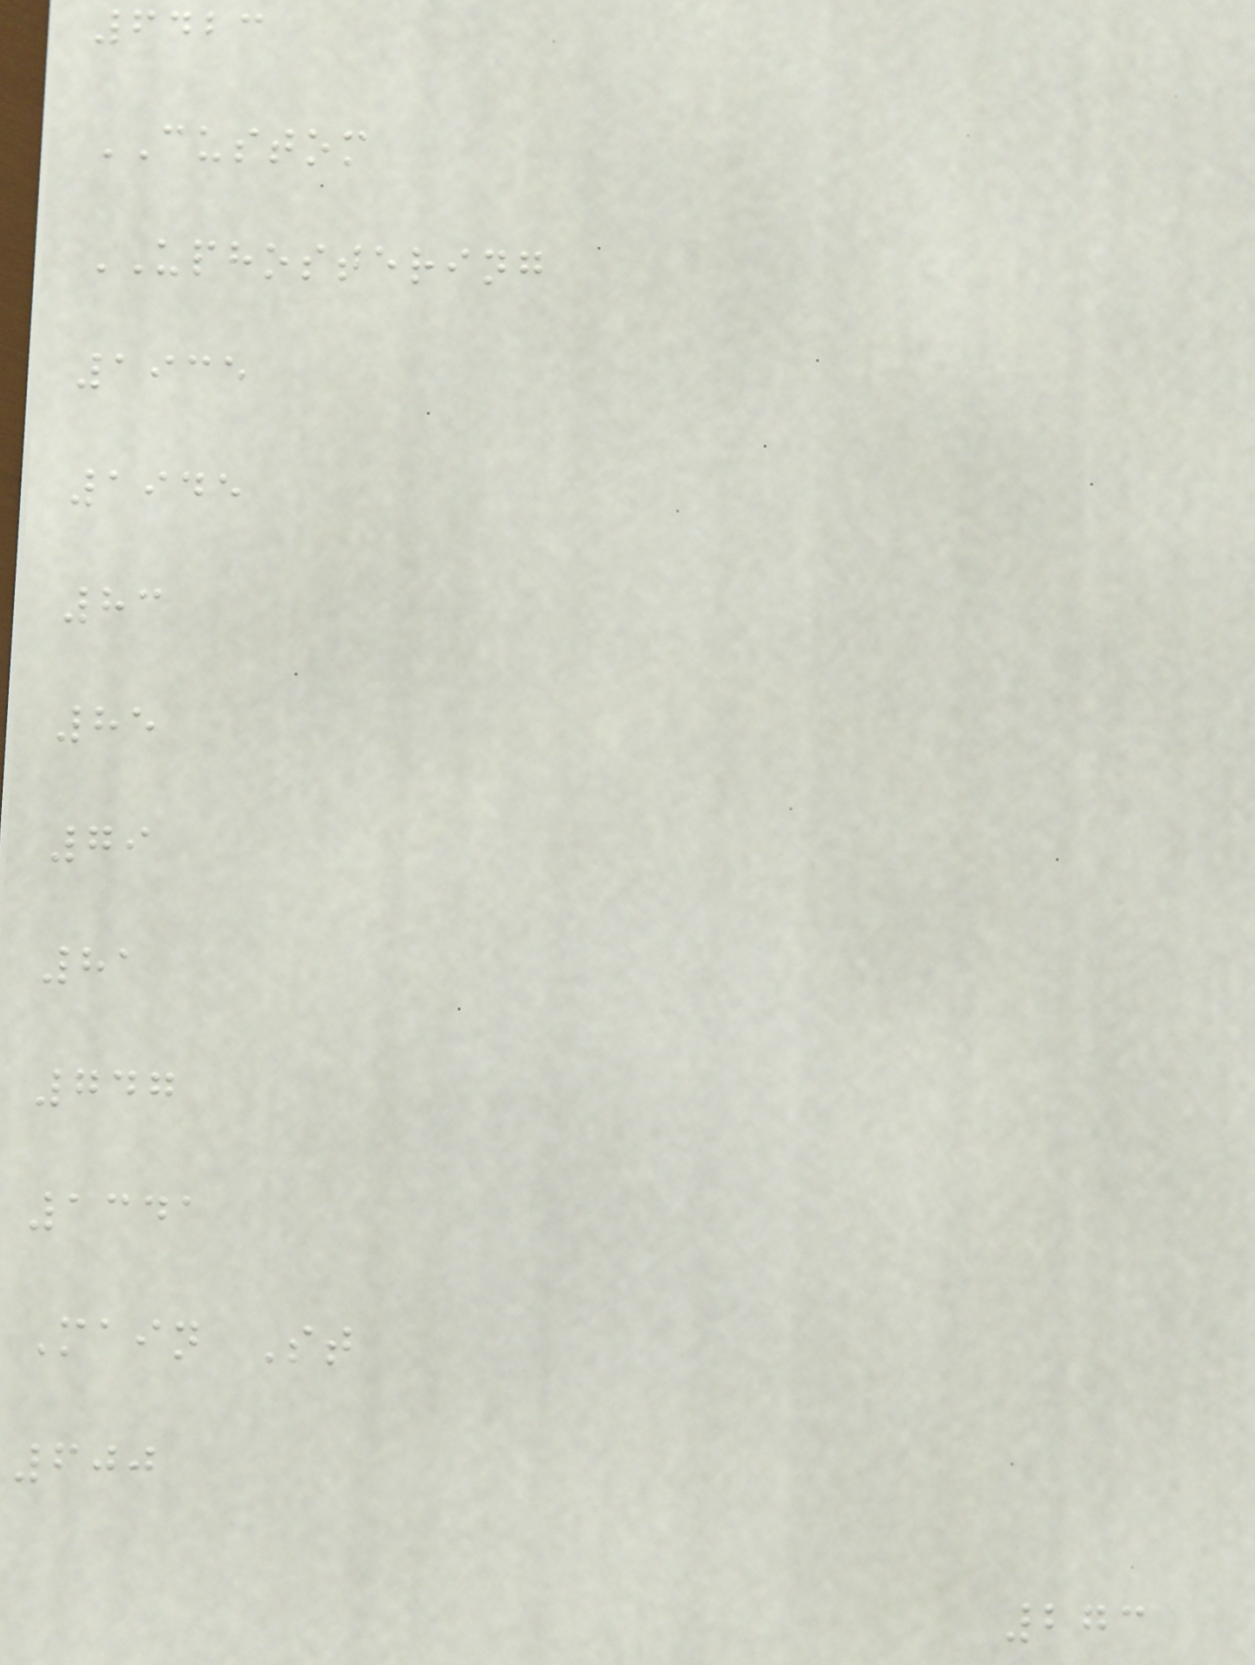6423
CUSTOM
UPHOSTERING
1935
1945
83
85
79
81
747
1341
Main St
600
273
